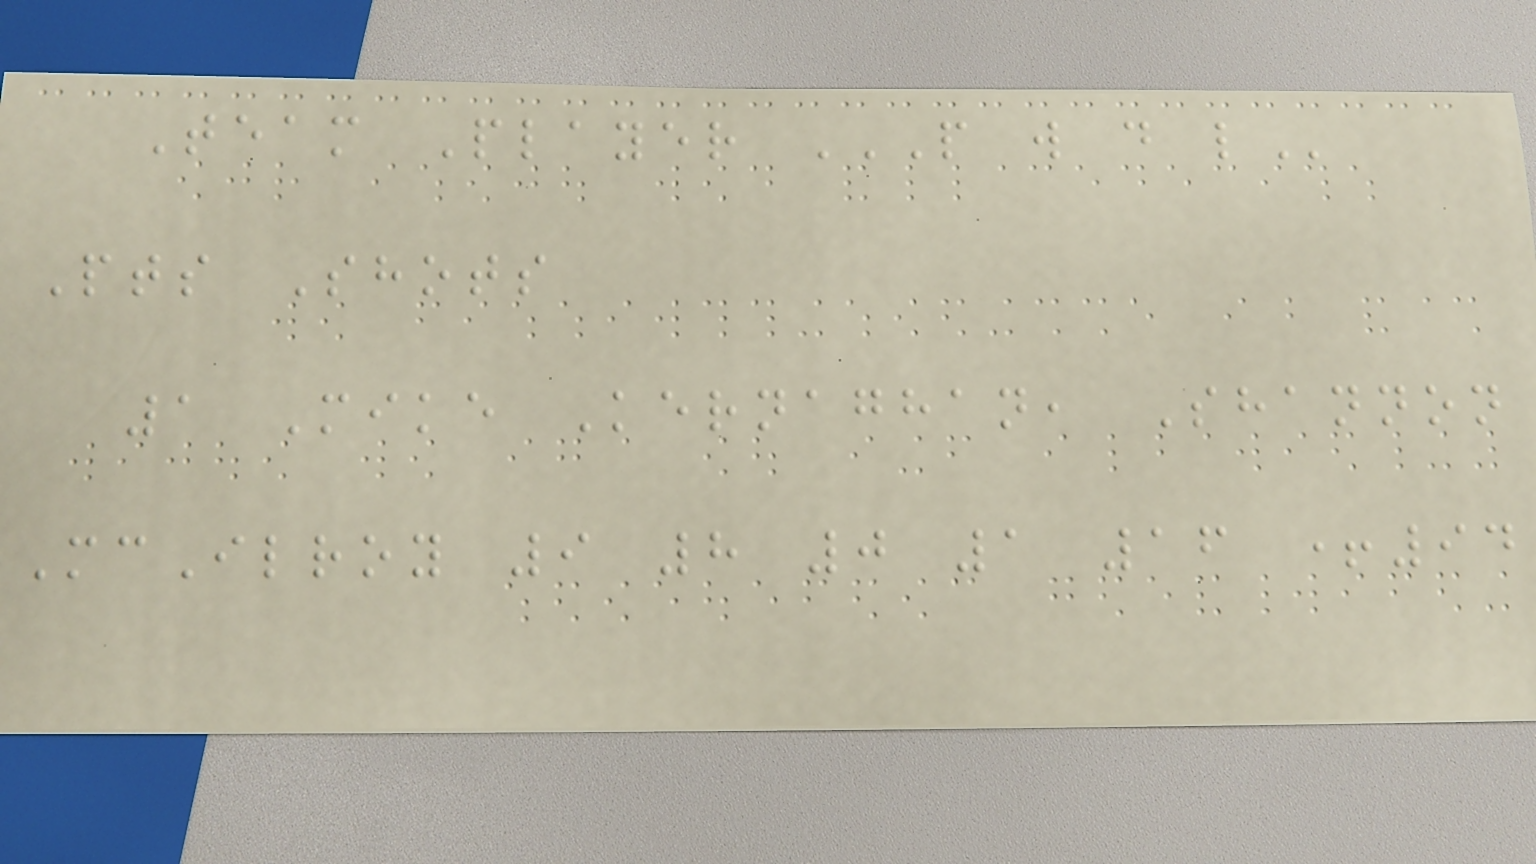Team Player P W D L
Pts Shots
1 Mike Kernaghan, Shannon
McIlroy 9 8 0 1 16 +94
